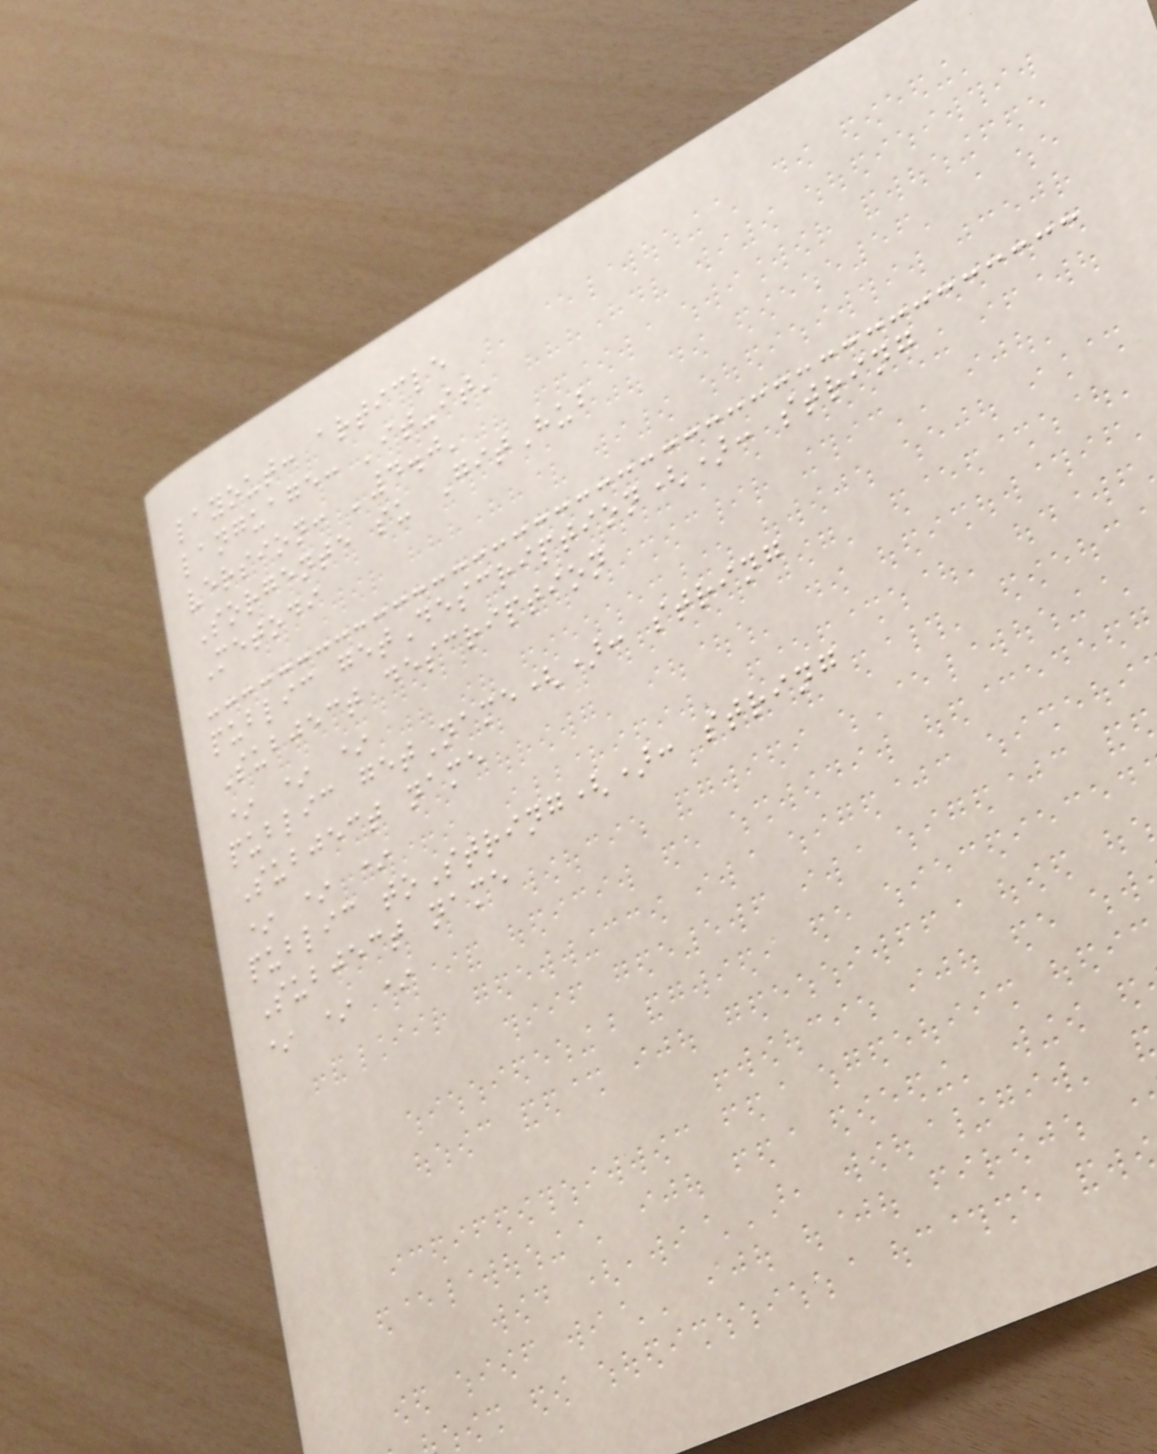layout: article
language: 'it-it'
version: '4.0'
Sorgente su GitHub
Metodi
public getDescription(): string
Subject description
* * *
public getName(): string
Subject name
* * *
public toString(): string
Subject name
* * *
